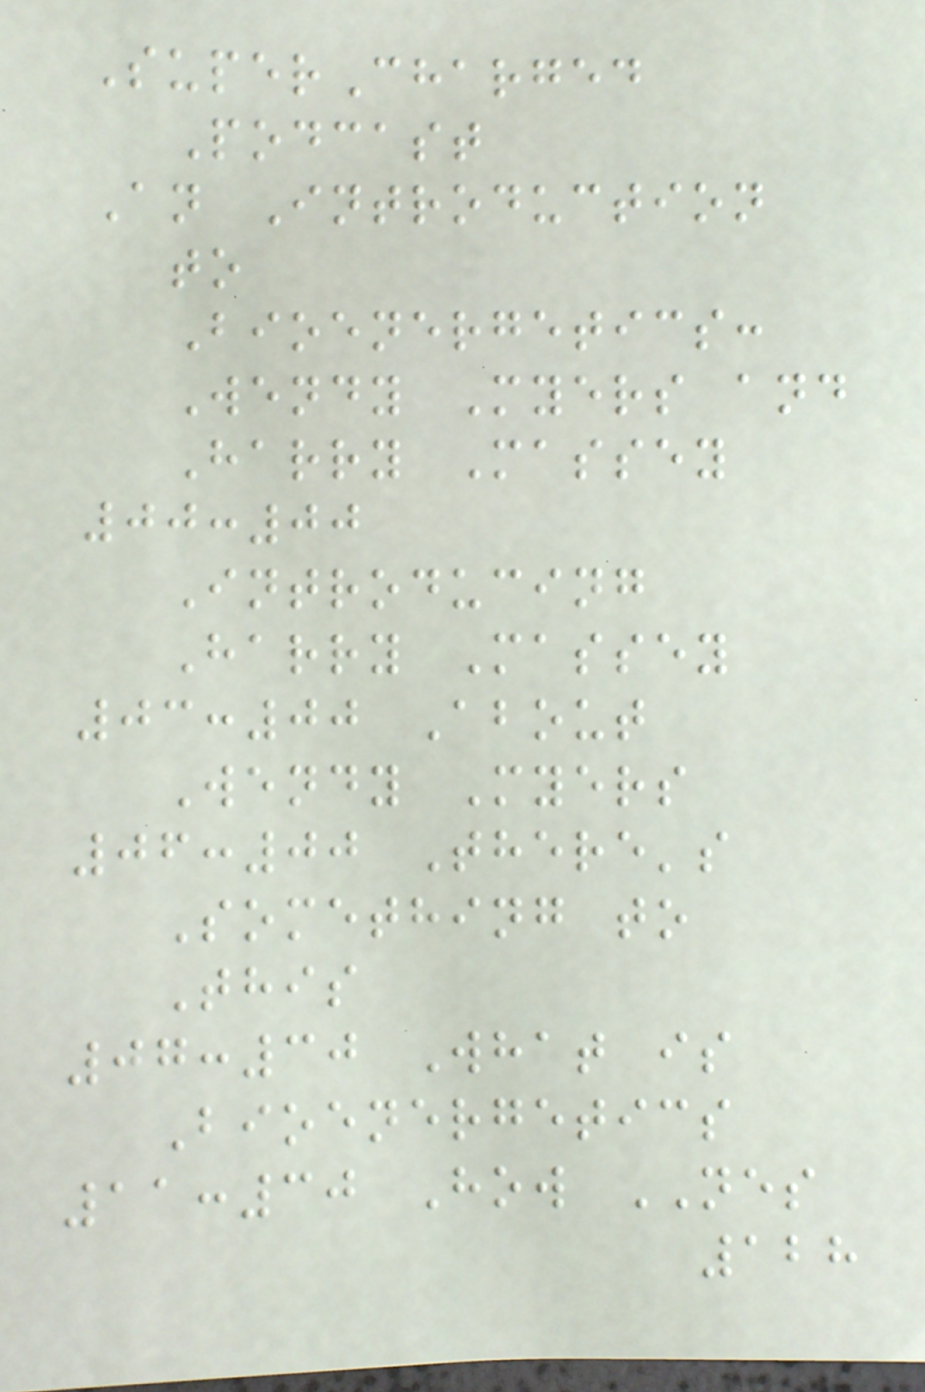SuperCharged
Podcast
An Introduction
to
Bioenergetics:
Wendy Myers and
Harry Massey
00:00
Introducing
Harry Massey
03:00 About
Wendy Myers
06:00 There's
Something to
This
07:30 What is
Bioenergetics
11:30 How NES
128
